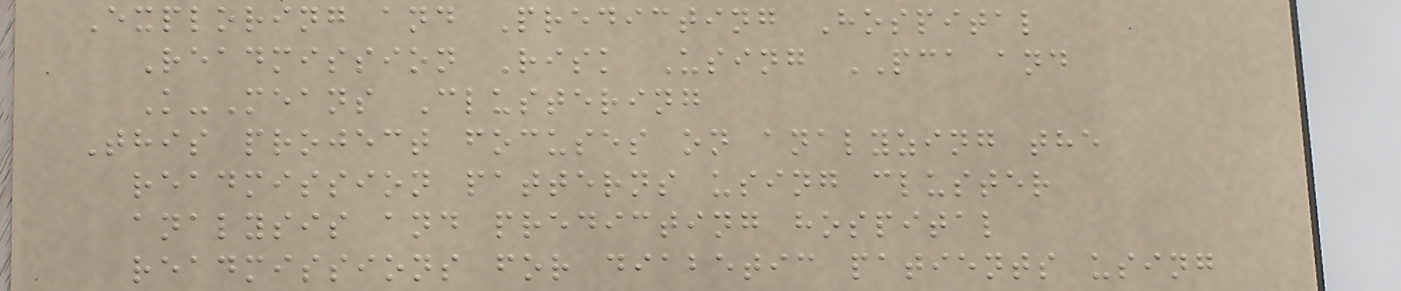Exploring and Predicting Hospital
Readmission Risk Using PCA and
K-Means Clustering
This project focuses on analyzing the
readmission patterns using cluster
analysis and predicting hospital
readmissions for diabetic patients using
